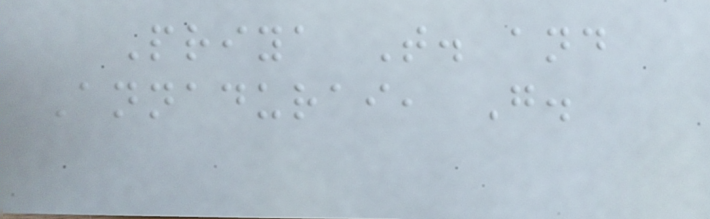Priya T. and
Annadurai, G.
